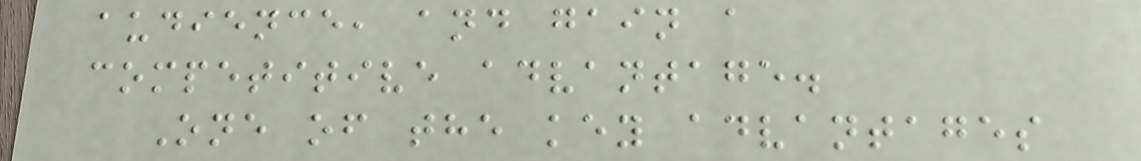audience, and gain a
competitive advantage.
One of the key advantages
